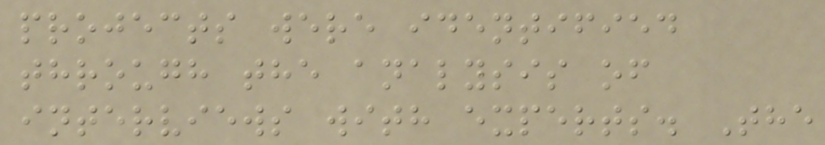projects were identified
through the analysis of
interviews with experts. The
